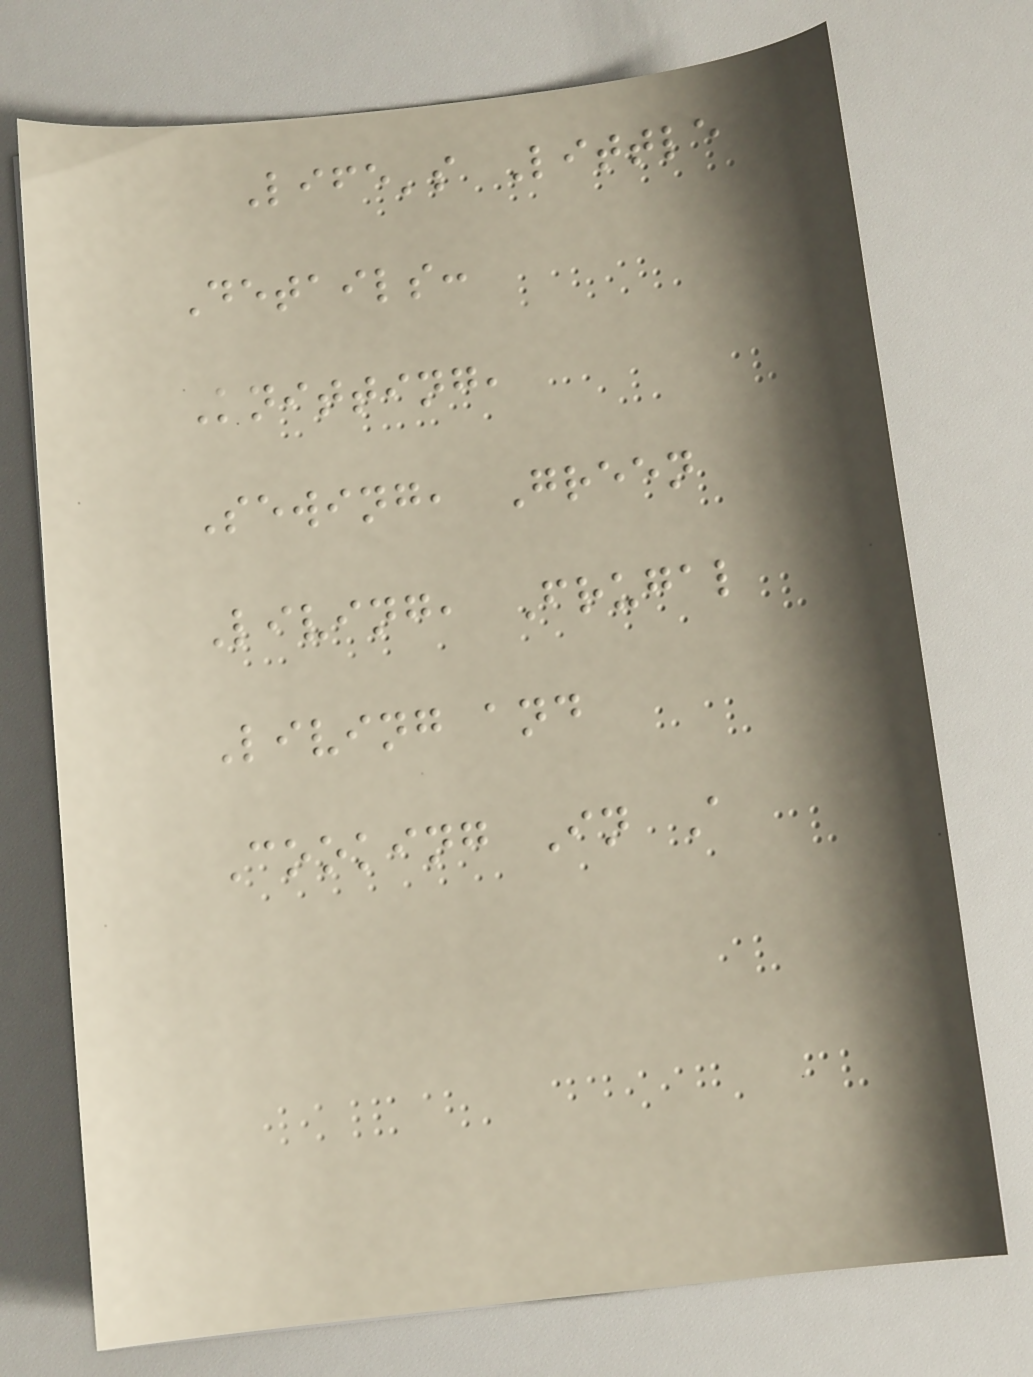Life's Little
Details:
Knitting,
Sewing, Green
Living, Frugal
Living and
Cooking In A
